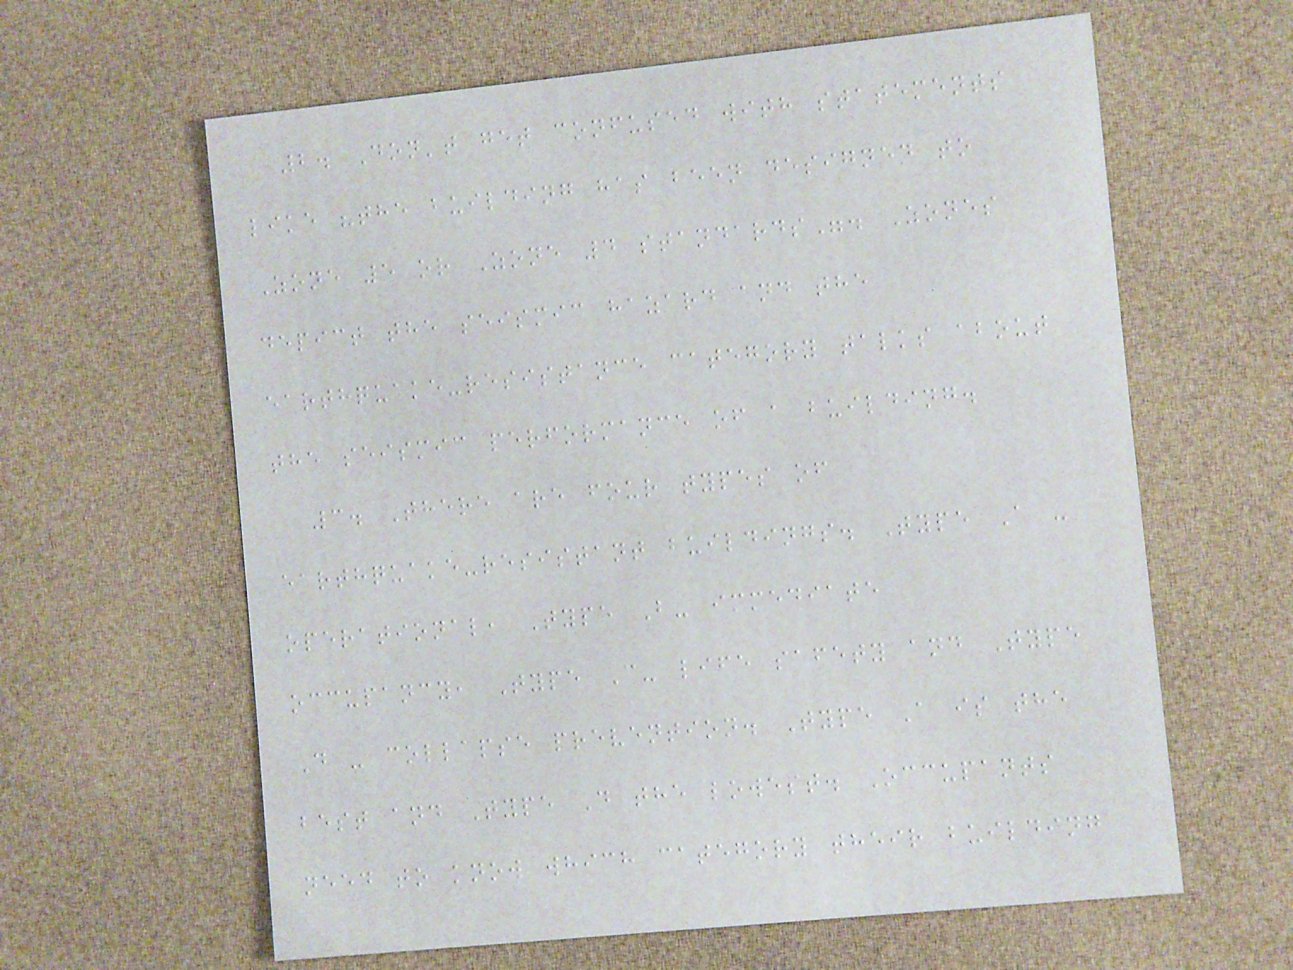2. Don't get confused with statements
like "the building has been designed to
Zone 5 or Zone 4 standards". Zones
depict the seismic hazard and the
earthquake-resistance category talks about
the seismic performance of a building.
3. There are four types of
earthquake-resistant buildings. Type A -
operational, Type B- immediate
occupancy, Type C- life safety and Type
D - collapse prevention. Type A is the
best and Type D the lowest. Occupants
need to know which category their building
